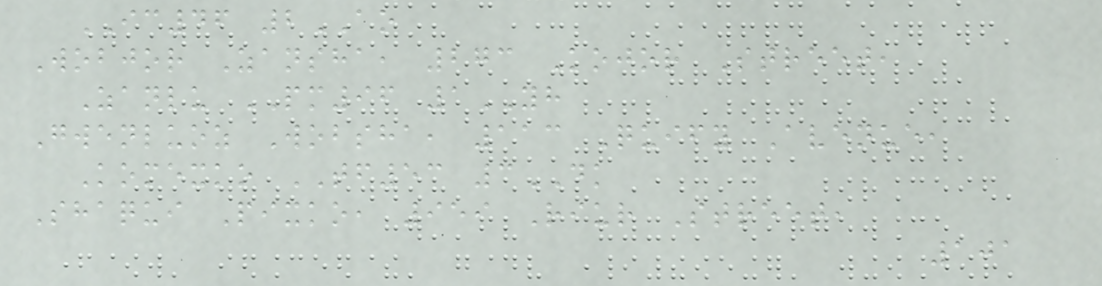IC46 2AO
Wobjor Zansha, 273 Kojor Street,
Zanlu PM96 1YH
Gwenluoz Wobsha, 113 Quify Avenue,
Komexko TF53 3DK
Shaqui Pixko, 959 Riur Street,
101
